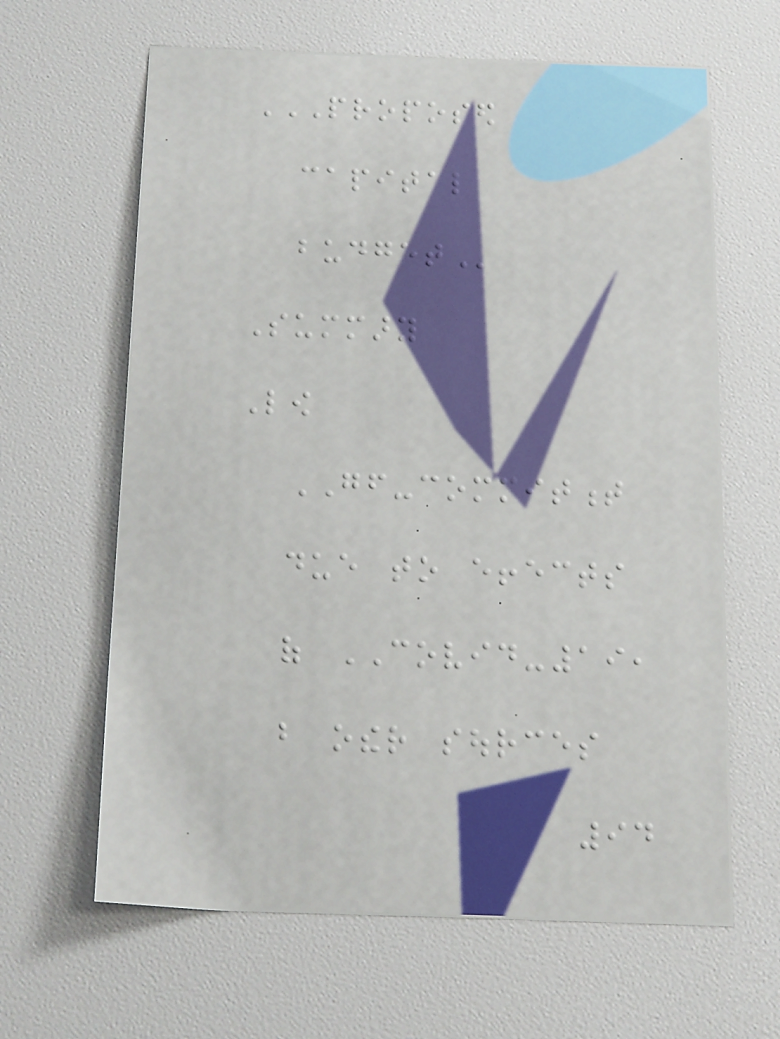PROPOSED
CAPITAL
BUDGET
Summary
Low
GF-commitment
due to effects
of COVID-19,
but other sources
94
